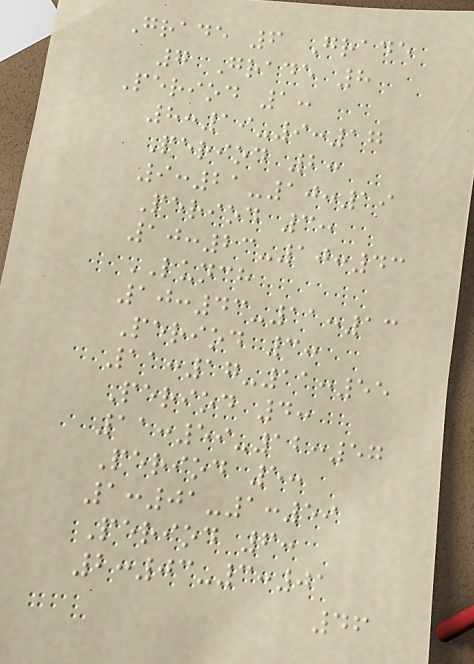Grade 6 Grade
7 Grade 8
Period 1:
8:19-9:17
Period 2:
9:21-10:19
Period 3:
10:23-10:43
LUNCH
10:43-11:13
Period 3:
11:17-11:55
Period 4:
11:59-12:57
Period 5:
1:01-1:59
Period 6:
2:03-3:01
46
